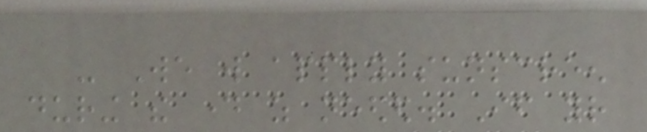- We will apply sunscreen
during the day as needed. If your
